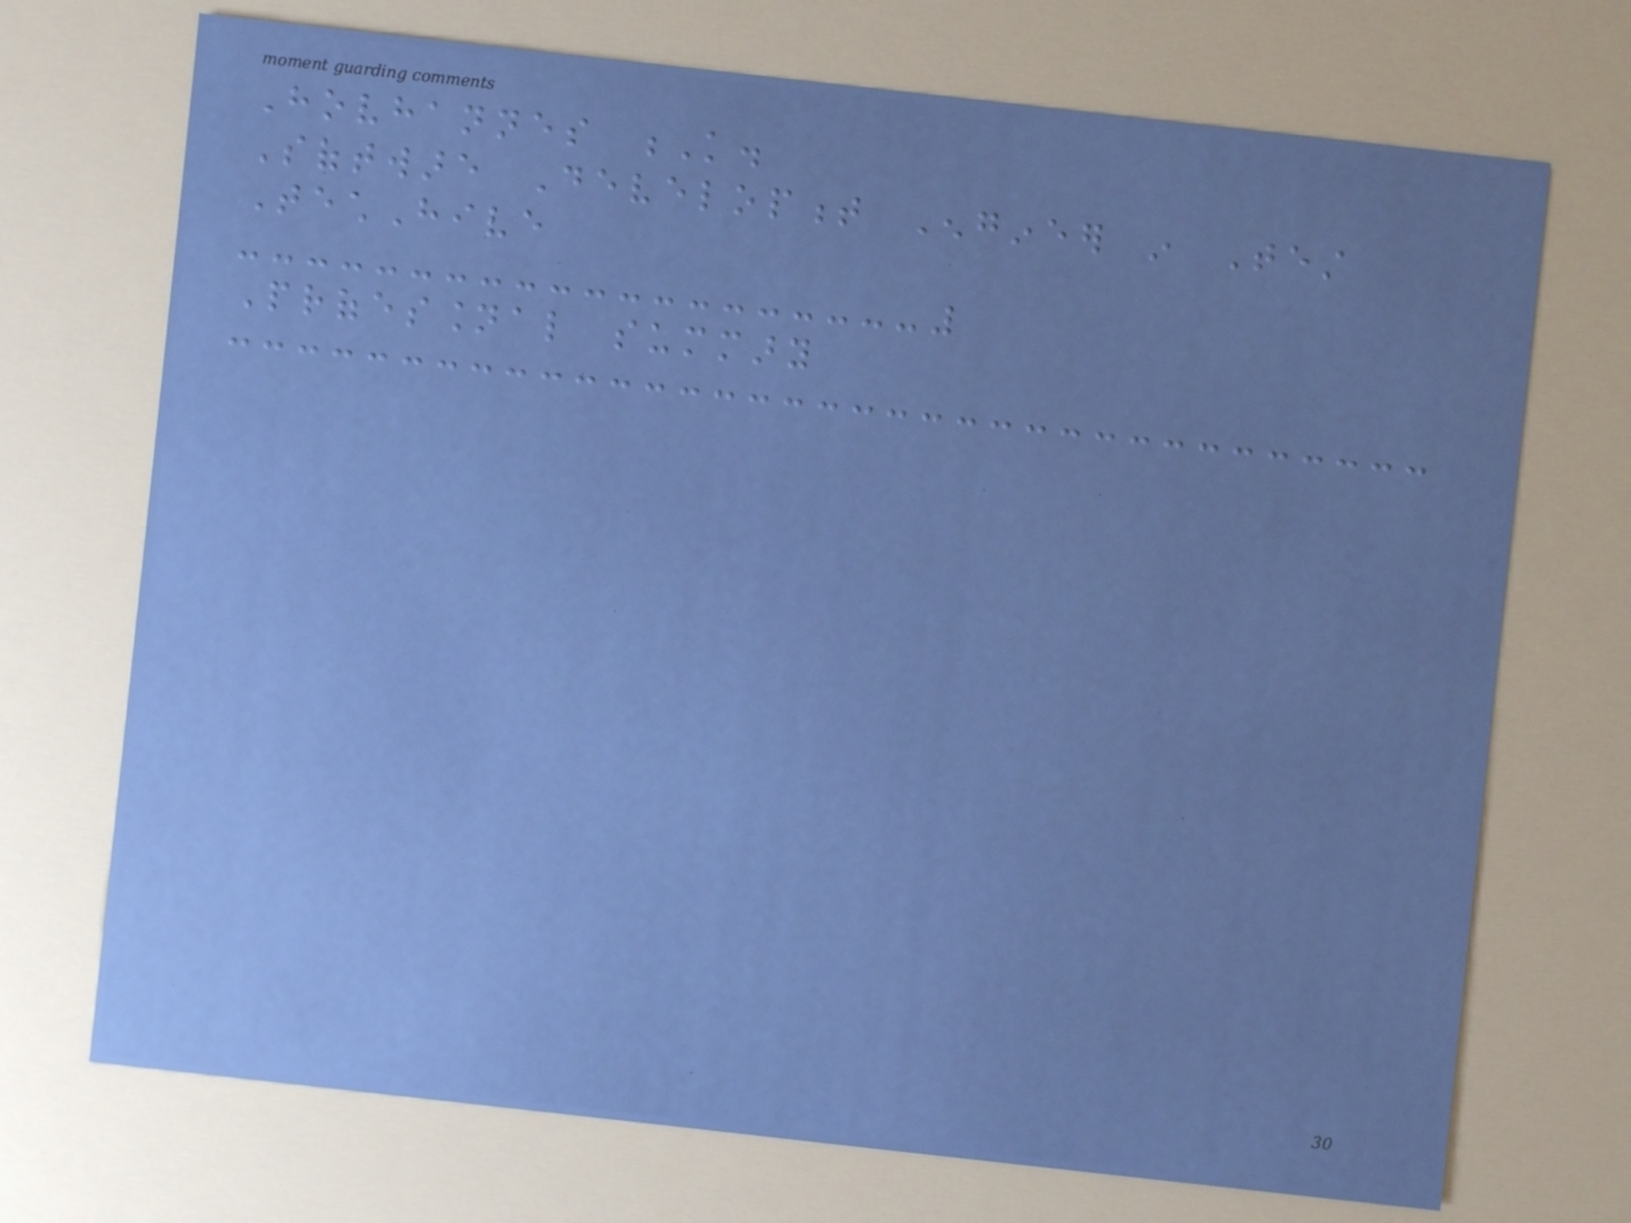Hovhannes K.
Software Development Engineer in Test
TechHive
Professional summary
